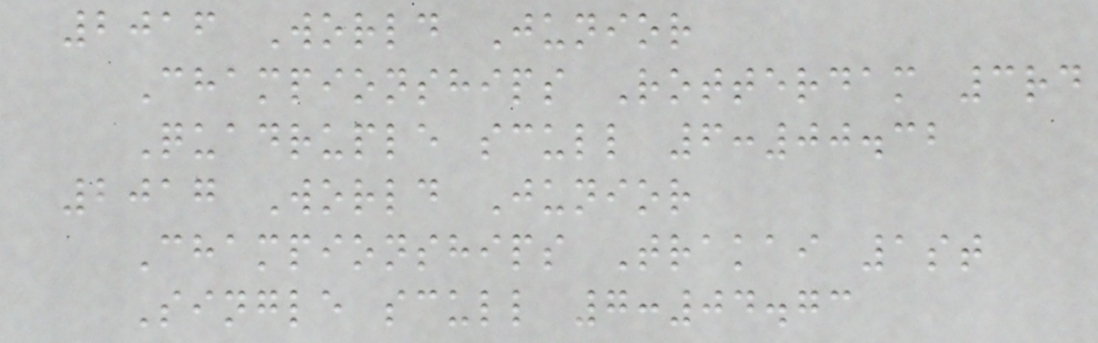2016 World Junior
Championships Rotterdam 3rd
Quadruple scull 6:00.32
2017 World Junior
Championships Trakai 1st
Single scull 7:04.73
